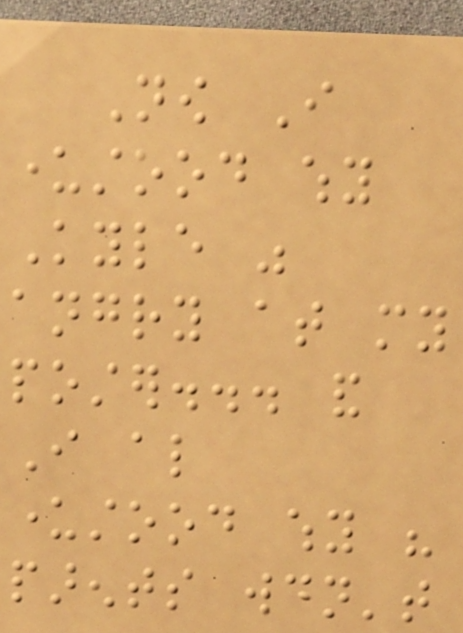Now I
understood why
Kyle was
angry at my
poster... and
I also
understood why his
parents wouldn't
